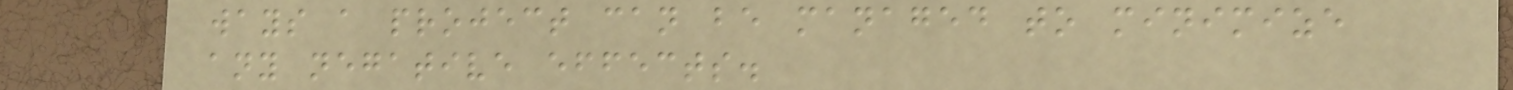ways a project can be managed to minimize
any negative effects.
